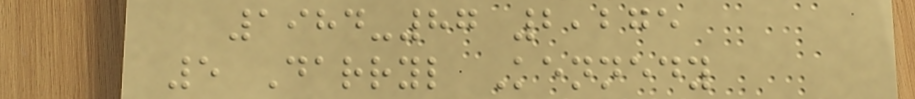1984-87 2,275
5 Darryl Kennedy
